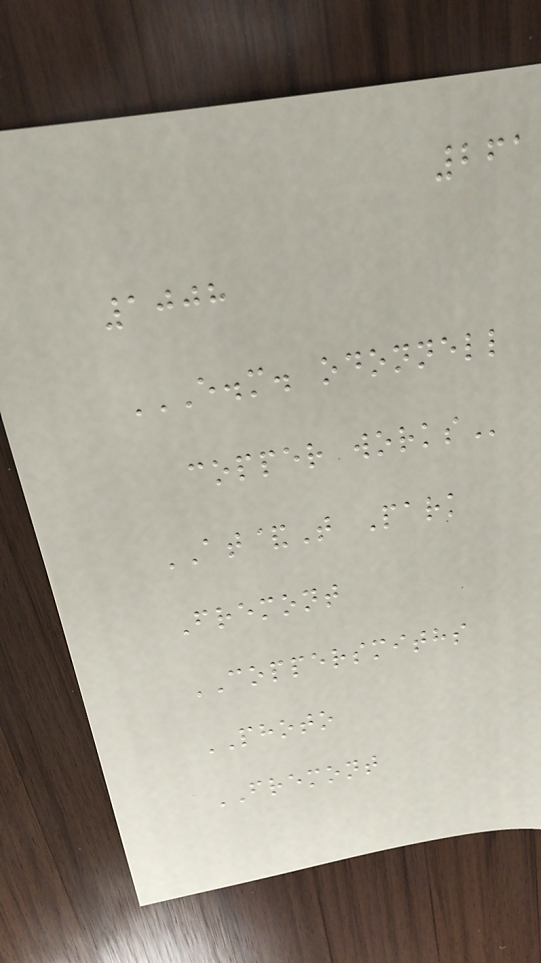261
1008
E.M. ODONNELL
COPPER WORKS
AT&T Park
Fremont
COPPERSMITHS
PHOTO
FREMONT
